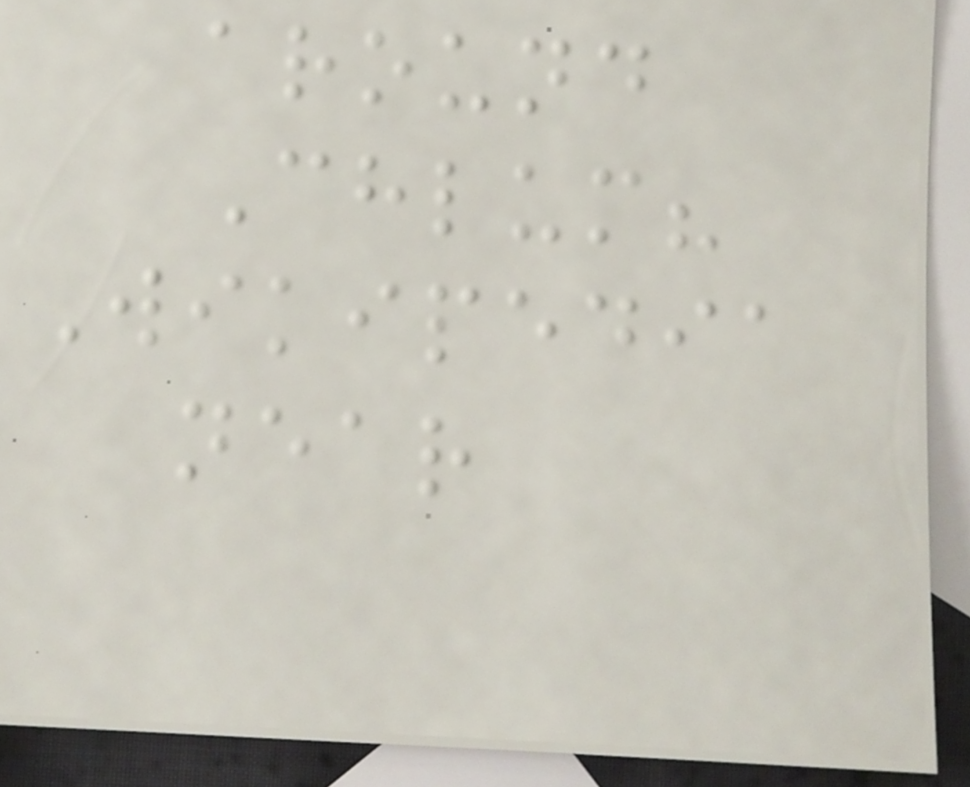around
Chlum?
Wikipedia
near
